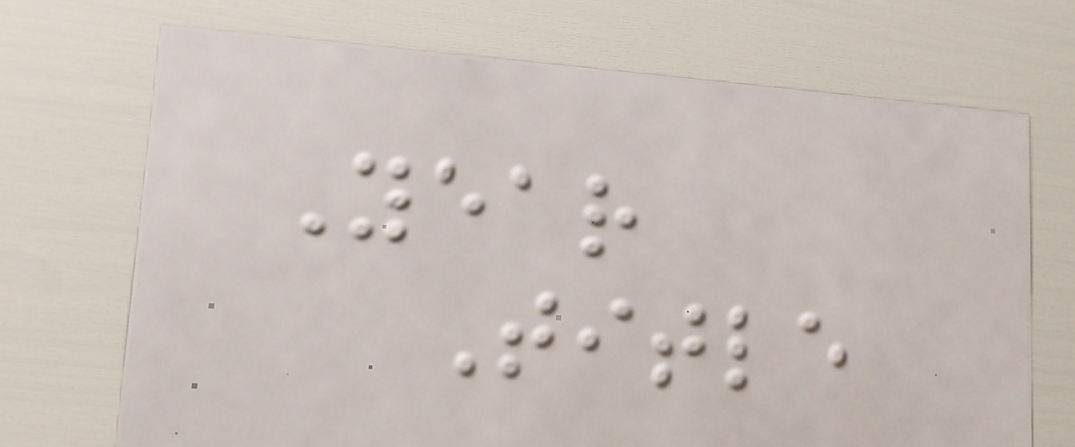Year
Title
